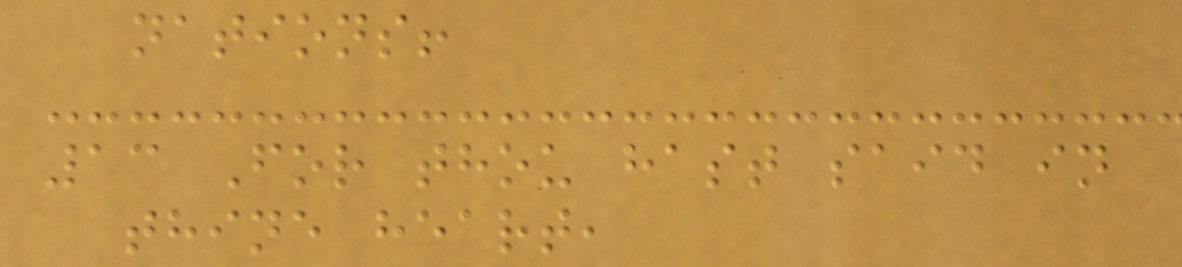nations!
13 For thou hast said in
thine heart,
